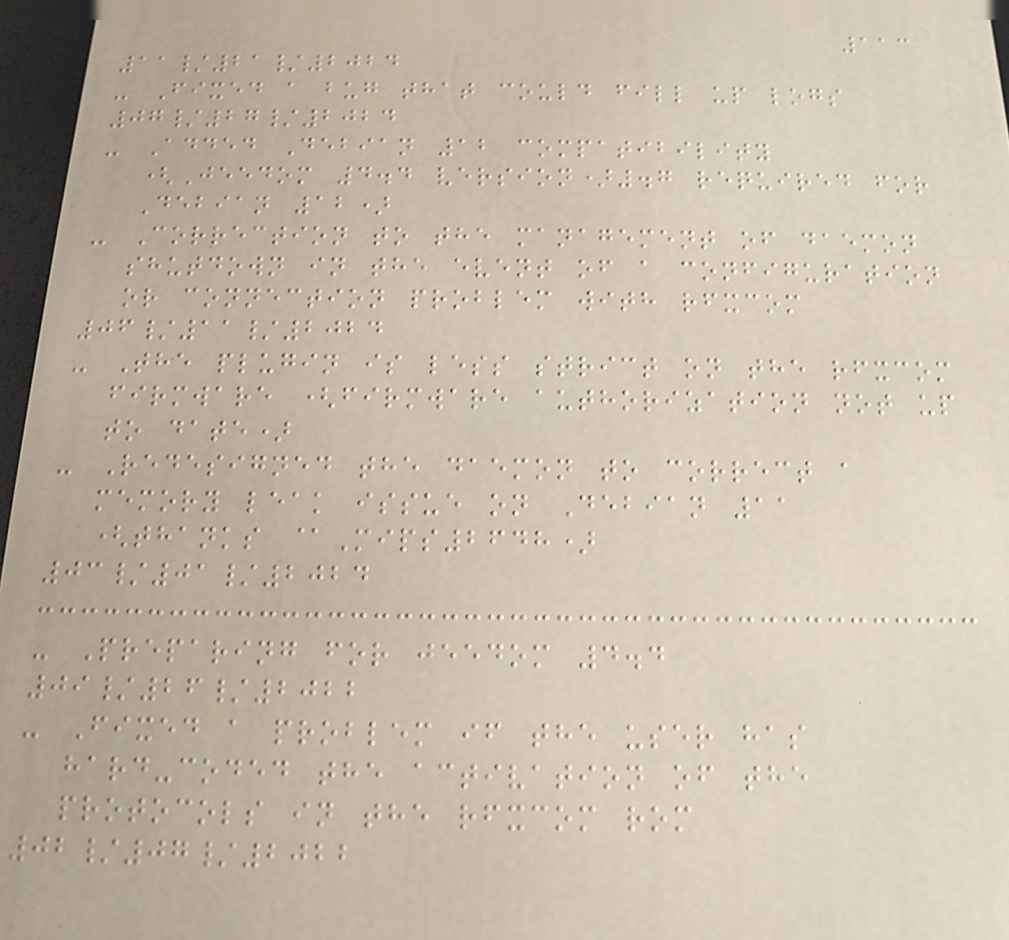113
11/21/2024
- Fixed a bug that could fill up logs
07/27/2024
- Added Debian 12 compatibility
(Jeedom 4.4 version).7 required for
Debian 12)
- Correction to the management of daemon
shutdown in the event of a configuration
or connection problem with rfxcom
06/11/2024
- The plugin is less strict on the rfxcom
firmware (firmware authorization not up
to date)
- Redesigned the daemon to correct a
memory leak issue on Debian 11
(thanks @Mips2648)
03/01/2024
- Preparing for jeedom 4.4
09/26/2022
- Fixed a problem if the user has
hard-coded the activation of the
protocols in the rfxcom rom
02/07/2022
